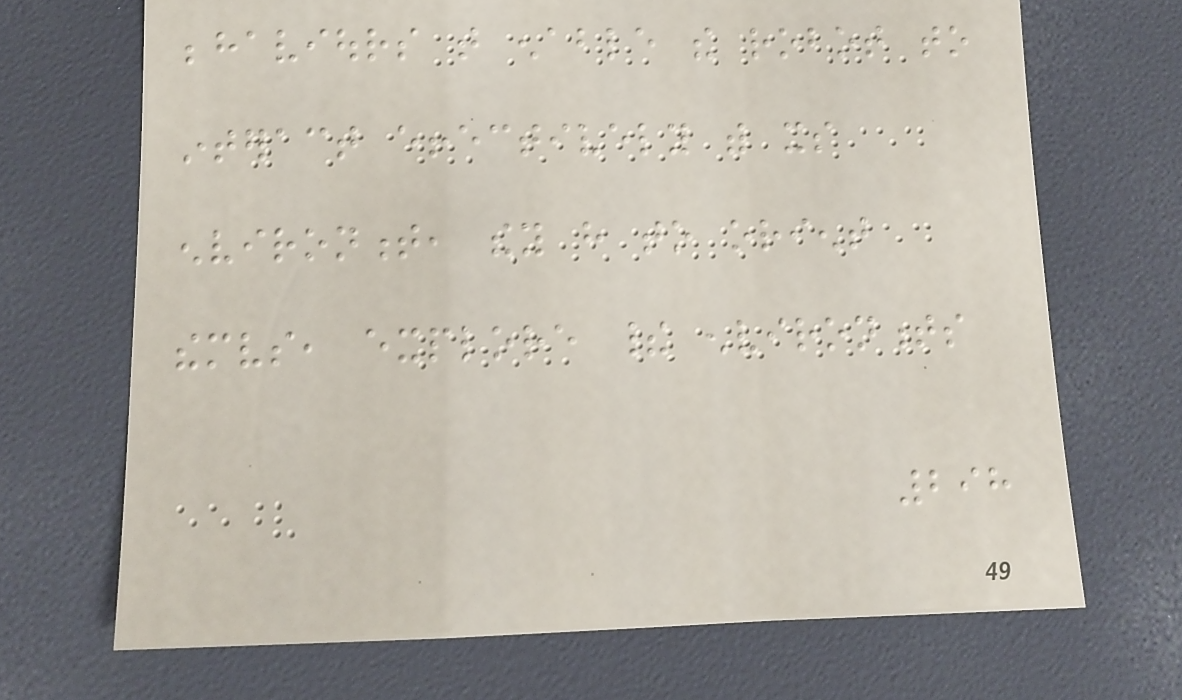behaviours that enable the robot to
interact effectively with its
environment, they have to orient
themselves, explore their environments
298
